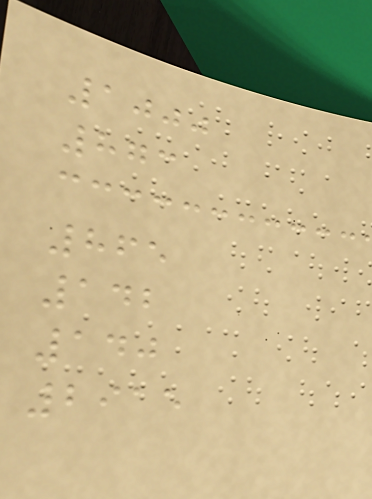1000
873
865
142
140
2915
